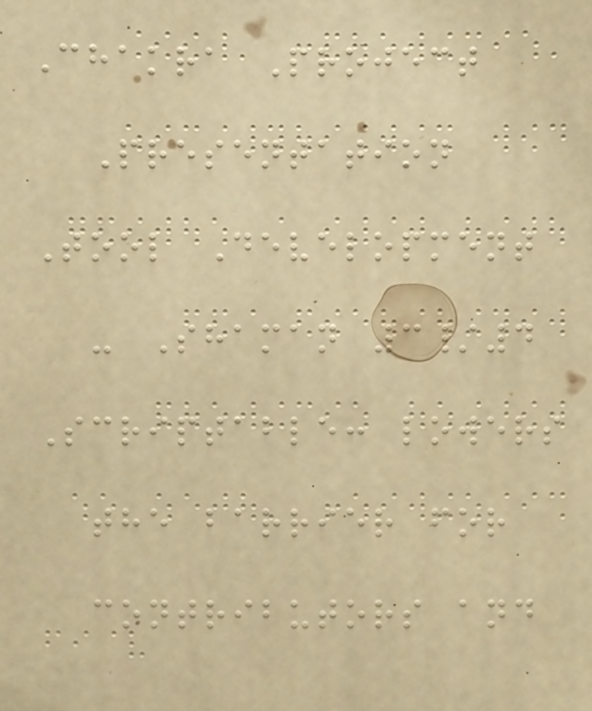Chakra Project
Presentation
Tool Development
- Shaman 3/4
Scriptable: lowers
the barrier for
contributors and
